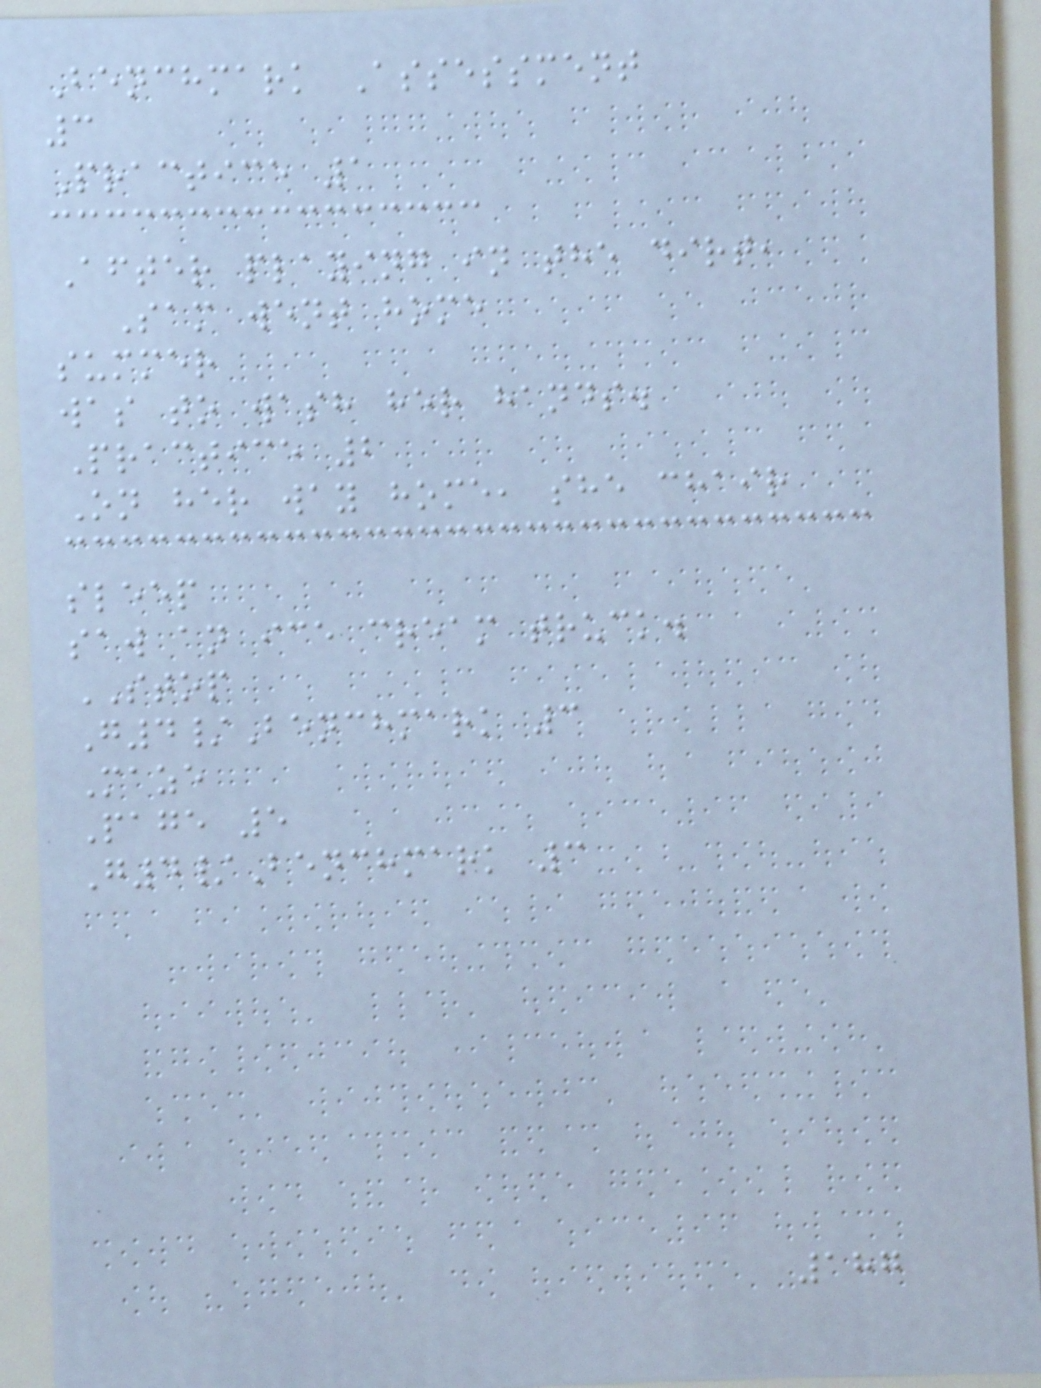Benchmark Assessment
3
Practice 1
After playing in the dirt,
Sam went home
summer
was to wash her hands.
Practice 2
On her way home, she chair
sleep
saw an ice cream truck.
STOP
G4/Benchmark 3
Maze
Page 5
G4/Benchmark 3
187
